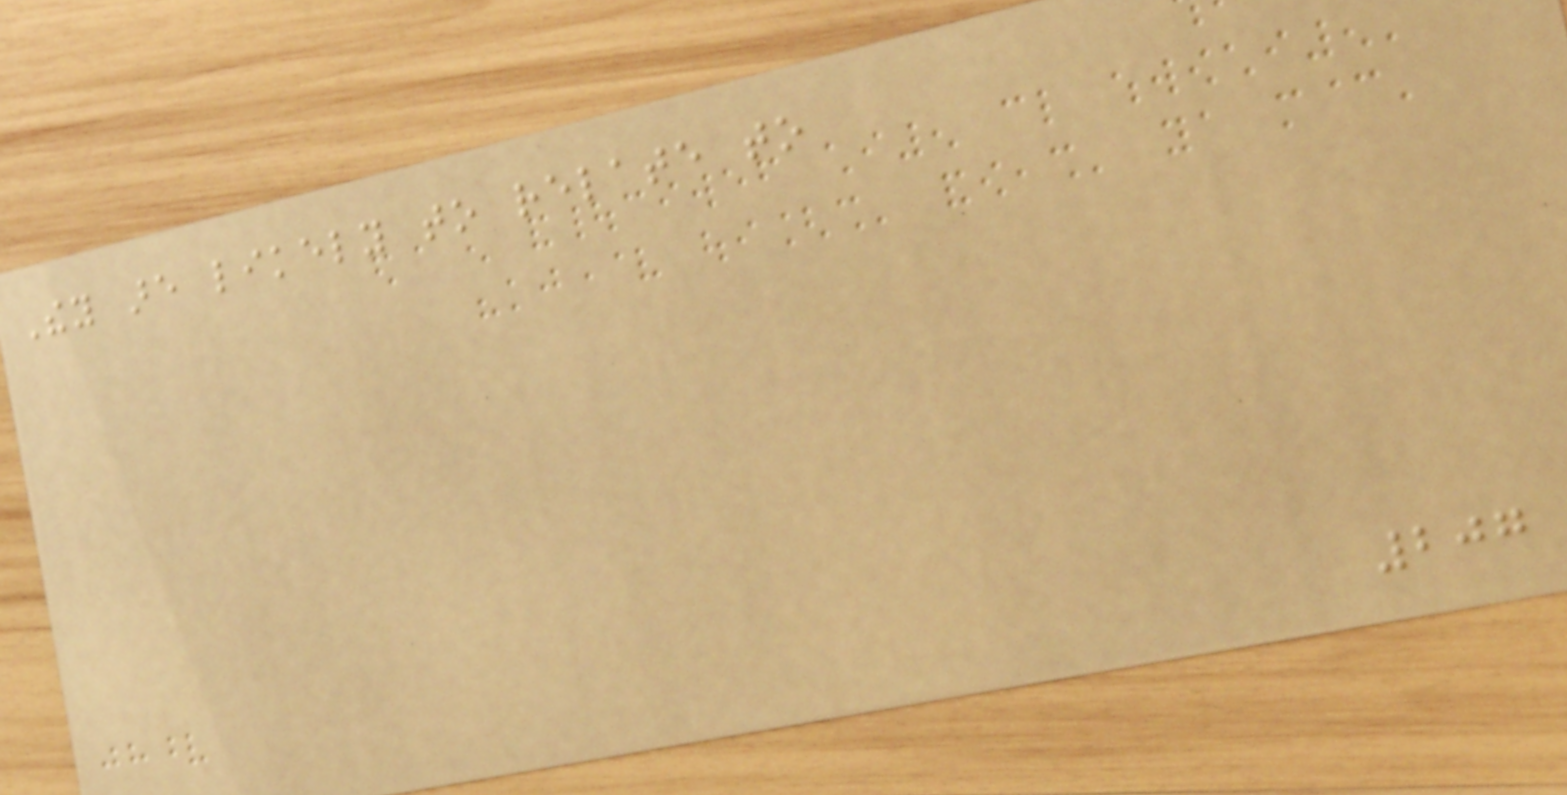They are likely to relate to
207
